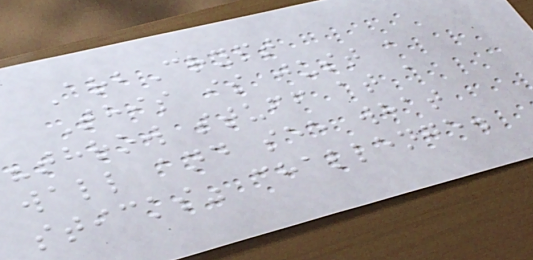ArbCrypt
This is just a
"throw stuff at a
wall and see what
sticks" challenge.
